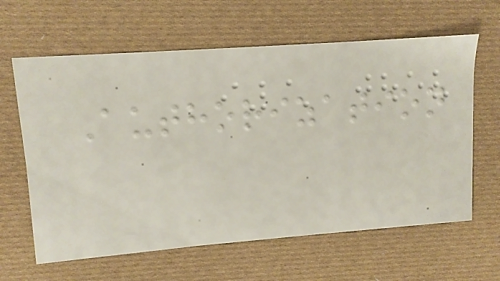Authorization
